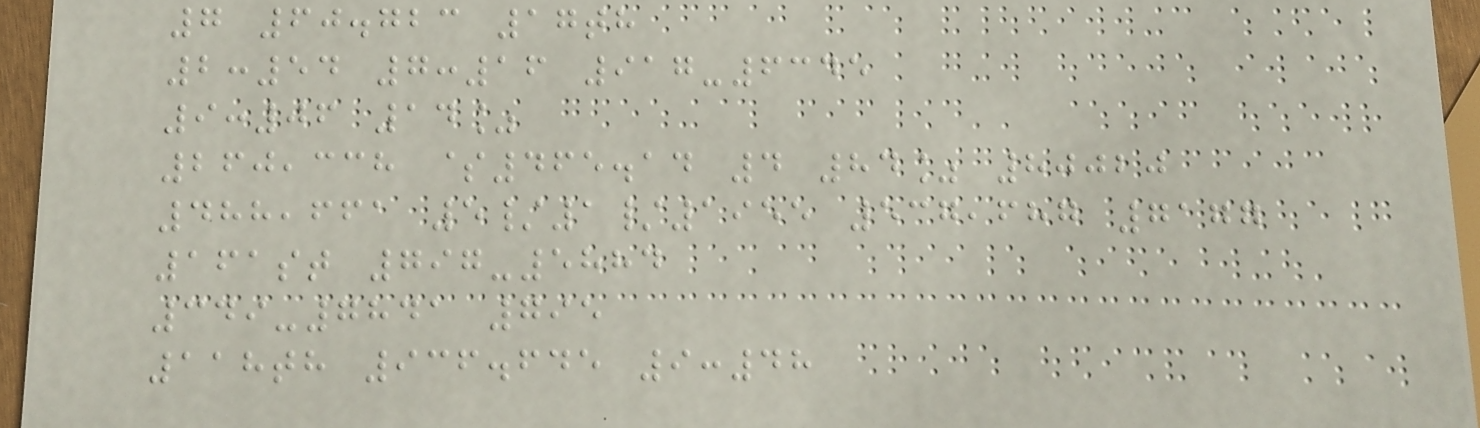7 60.723 17th
2:54 7:16 917-6345
9:06 14%
260,338 $465.14 4 84% 80020
488,661 5/1/1955 537,687 7177
161st 797-5884
349-7841 795
118th 936.645 9:48
